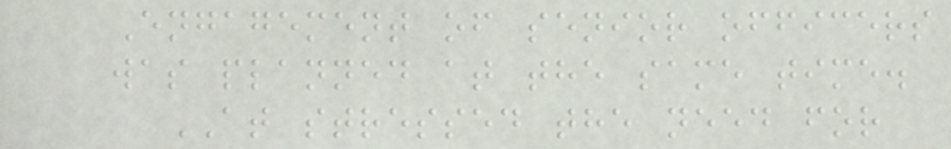Engagement of senior officers
was planned at the same time.
AT stressed the need for
